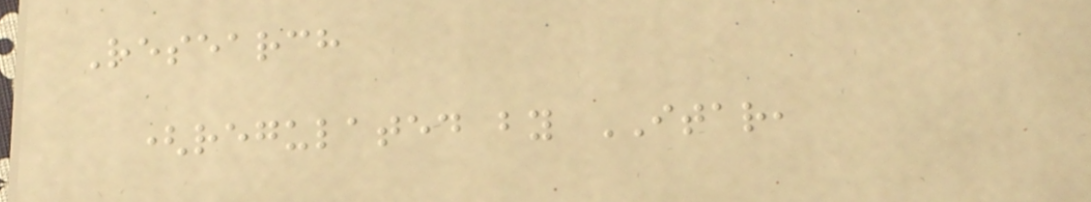Research
(regulated by ITAR,
